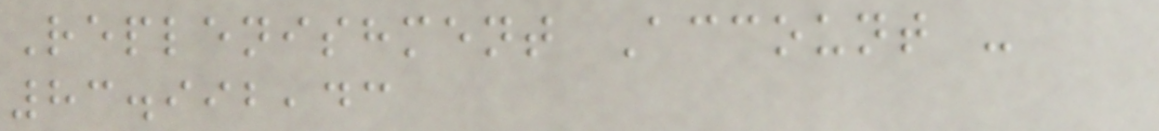Replenishment Account -
83.992,43
